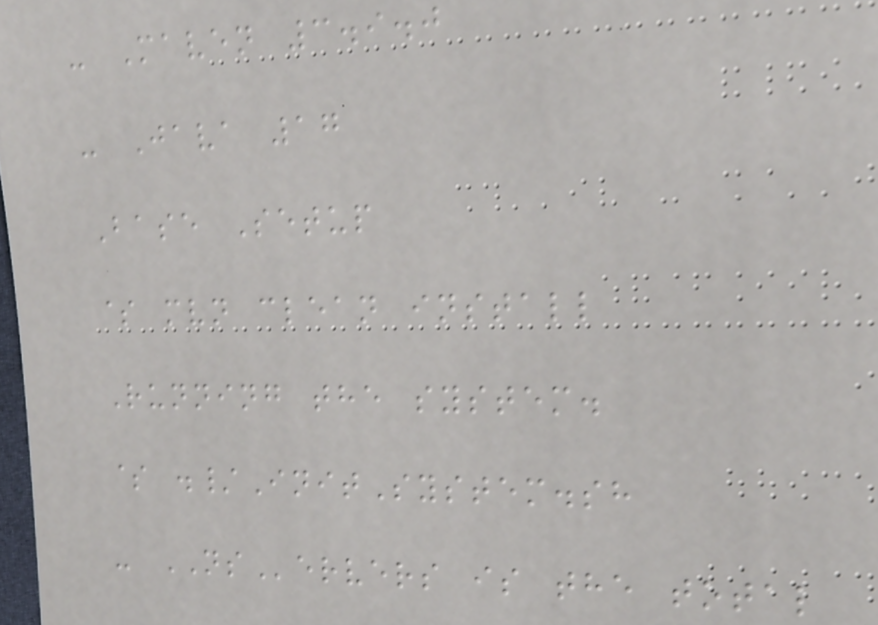- Maven 3.9.0
- Java 17
Base Setup
$ mvn clean install
Running the system.
$ ./InitSystem.sh
- NServers is the total
